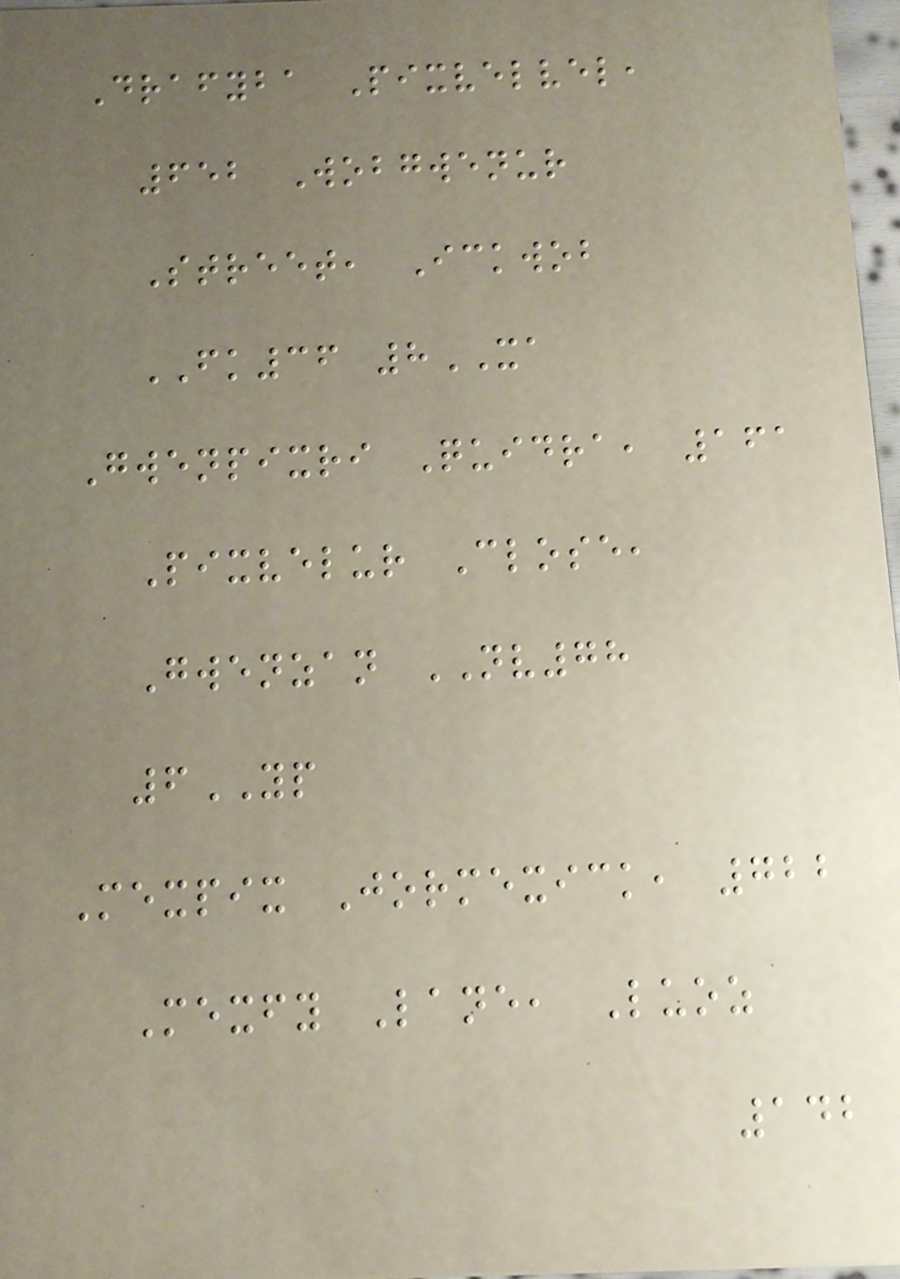Drafyba Pixvelvel,
652 Wobgwenur
Street, Ickwob
FK36 8XA
Gwenpixri Quidra, 161
Pixvelur Close,
Gwenzan NV78
6YP
Mexpix Jormexick, 722
Mexfy Lane, Luoz
142
